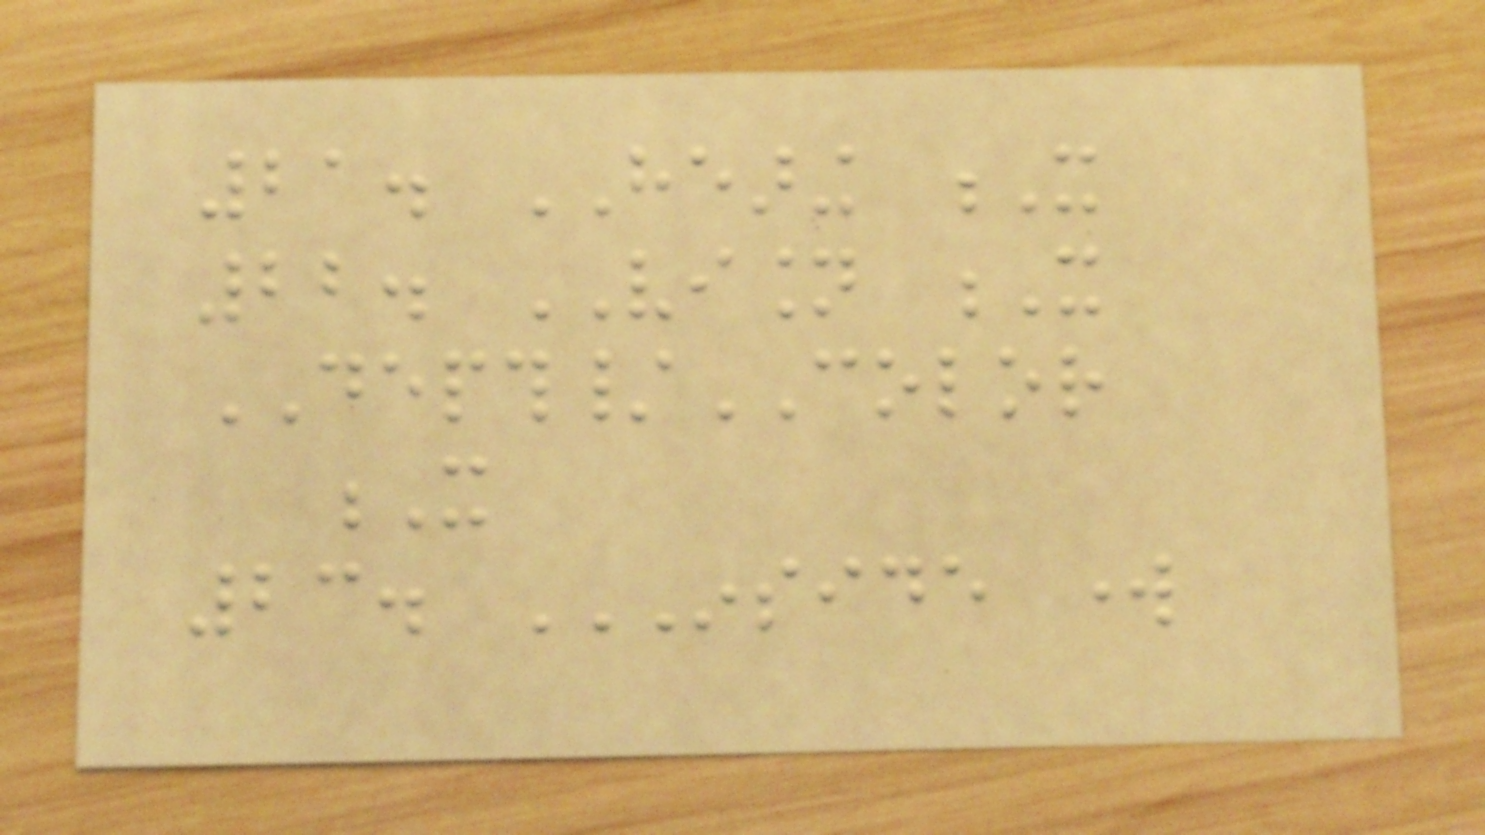21. HEARING X
22. VISION X
DEPTH/COLOR
X
23. INSIDE WORK
